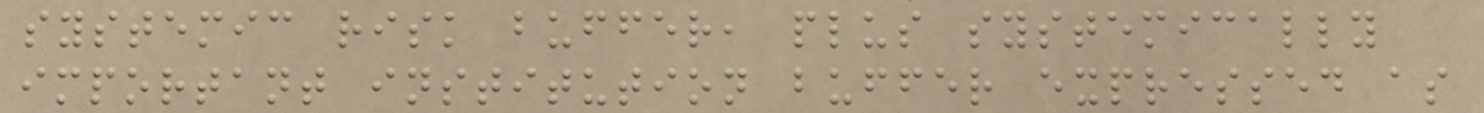systemic risk buffer, plus systemically
important institution buffer expressed as
